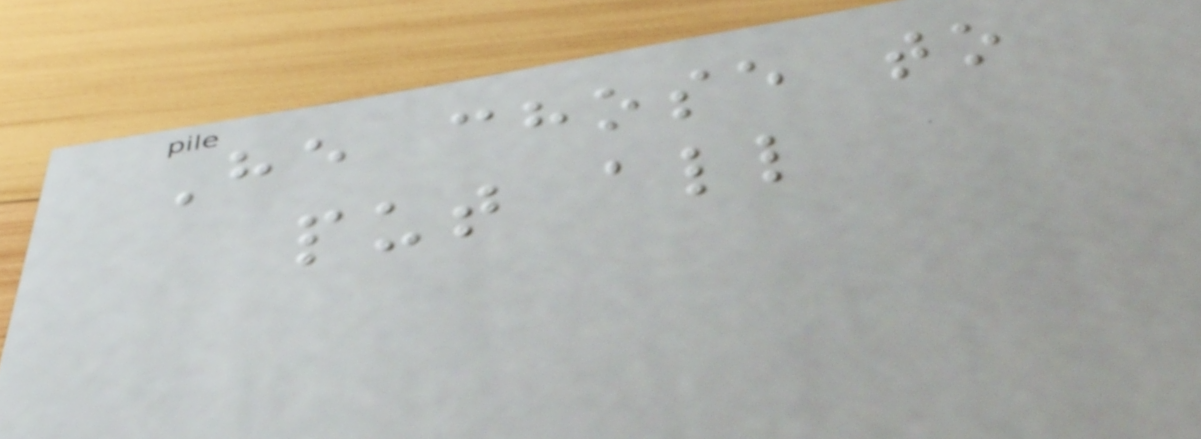He chose to
put all
